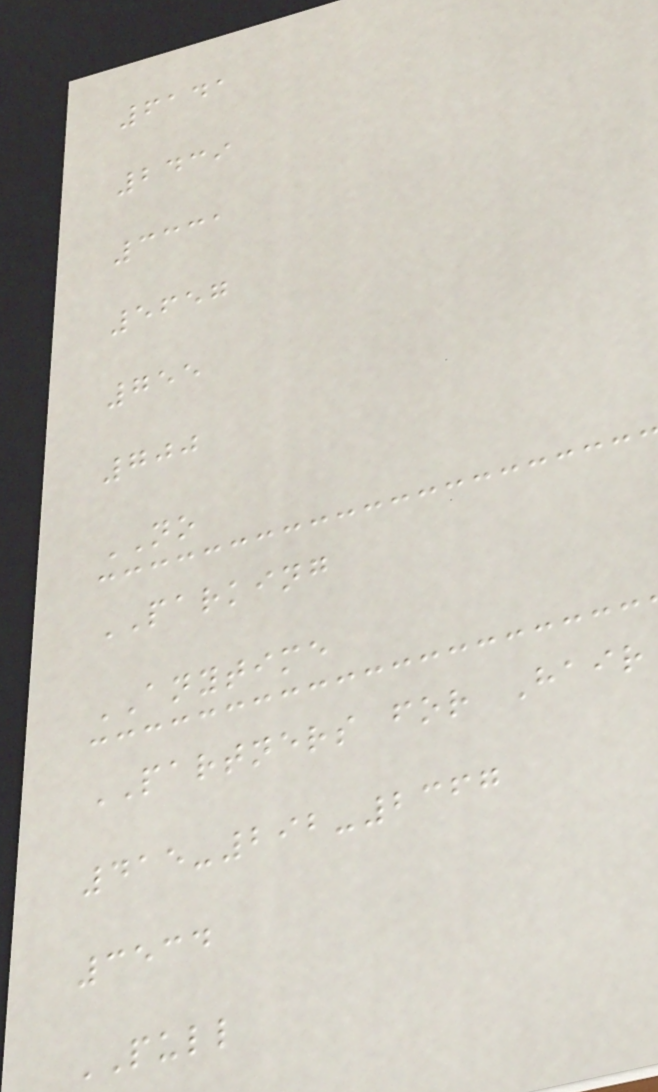6141
2439
3331
5657
755
700
NO
PARKING
ANYTIME
PARTNERS for Hair
415-292-2367
3534
PULL
